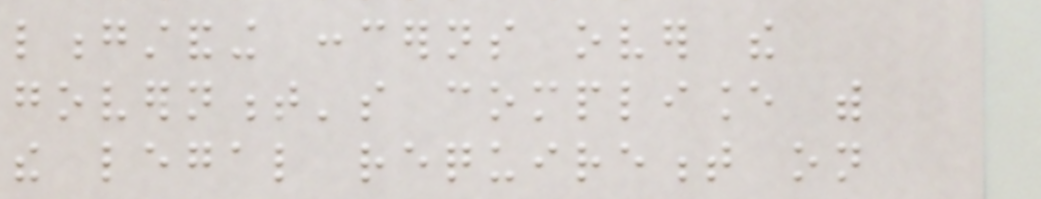longstanding concerns over the
government's compliance with
the legal requirement on
